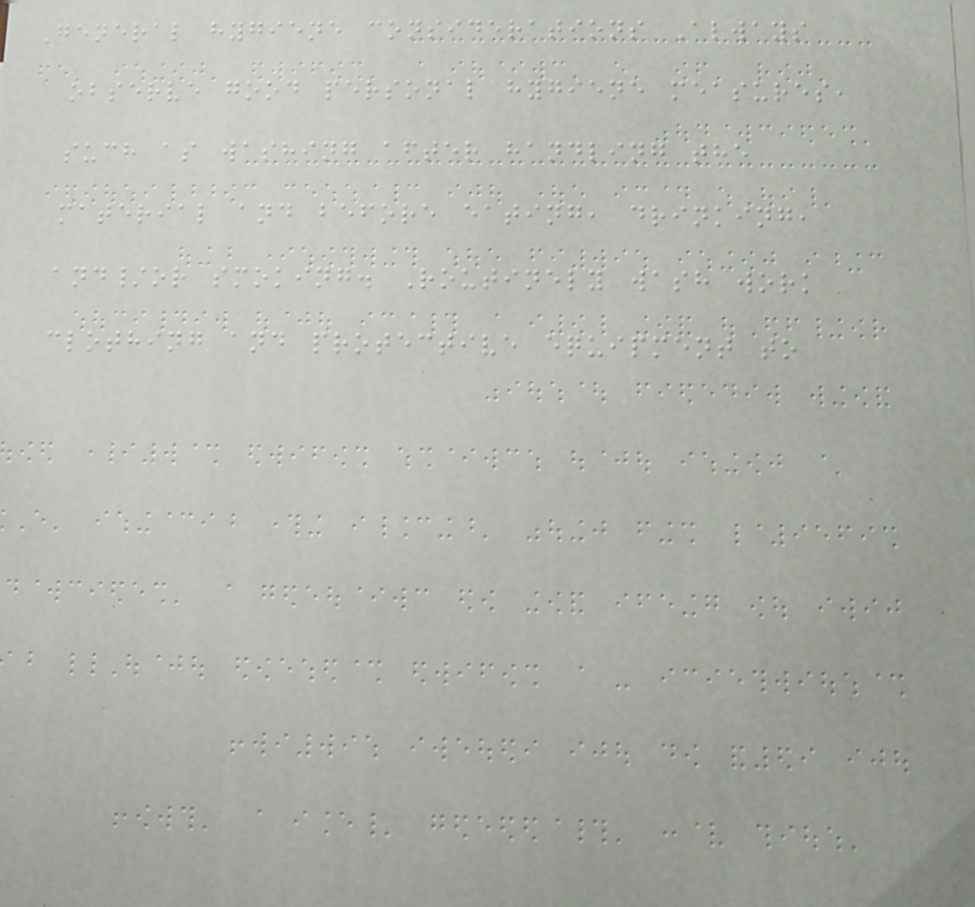General hygiene considerations Always
observe good personal hygiene measures,
such as washing after handling the
material and before eating, drinking,
and/or smoking. Routinely wash work
clothing and protective equipment to
